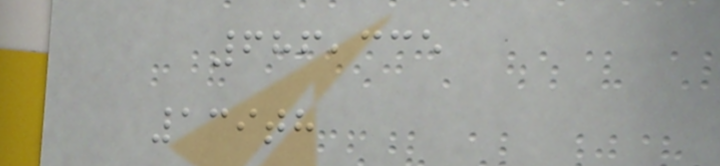686,335
139th
